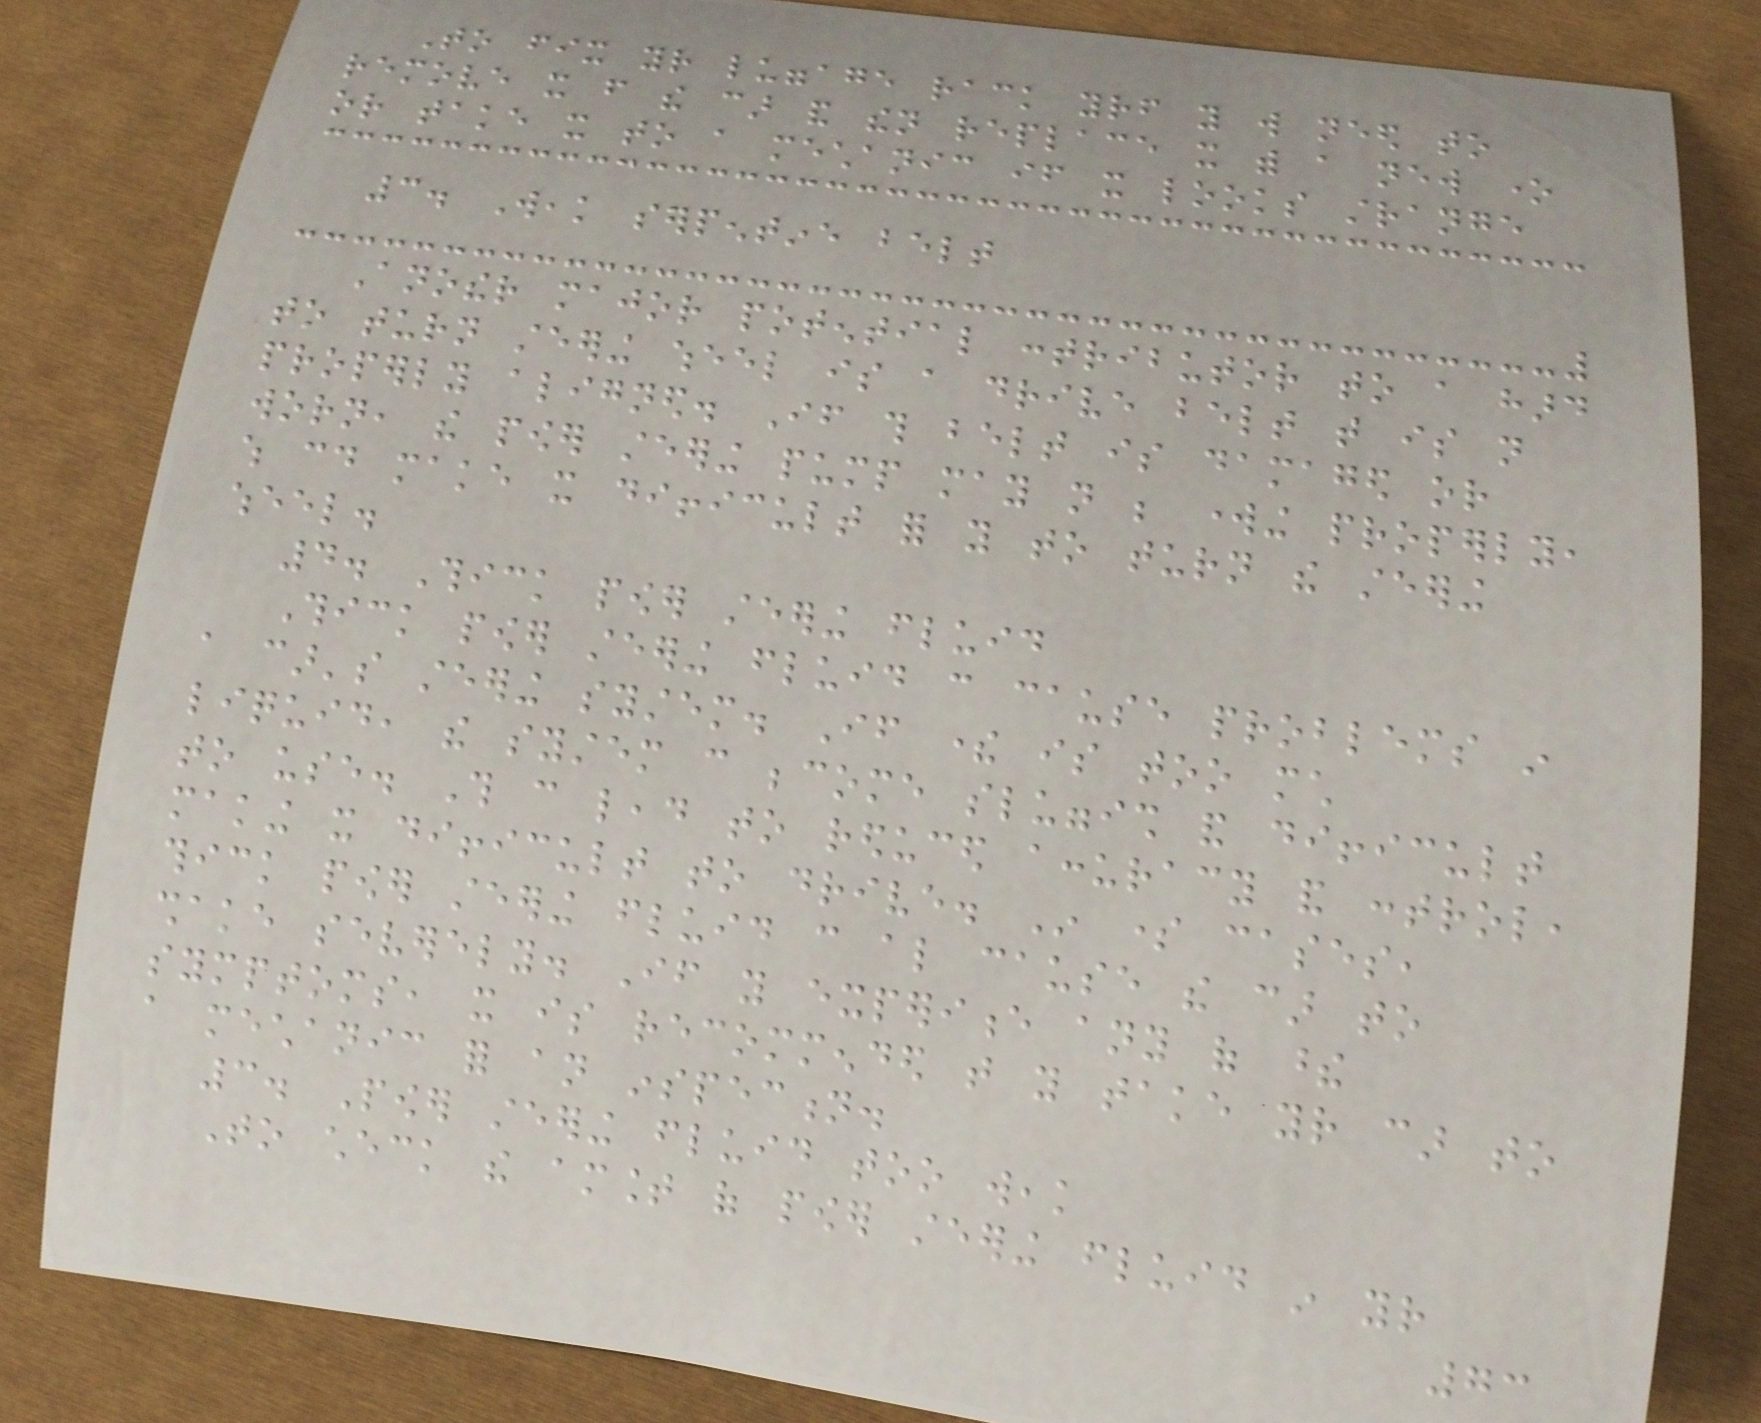To fix your luggage rack yourself you will need to
remove it from the car and then replace it with a new one
or take it to a mechanic if it looks strange
3. Weak serpentine belt
Another major potential contributor to a hard
to turn steering wheel is a drive belt that is not
properly aligned. If this belt is damaged or
worn, the power steering pump may not be working properly,
which could make it difficult for you to turn the steering
wheel.
4. Thick power steering fluid
Thick power steering fluid can cause problems in
a car's steering system. If there is too much
liquid, the system can become sluggish and difficult
to use. This can lead to reduced accuracy and control,
making it difficult to drive. In some cases,
thick power steering fluid can also cause the car to
shake severely. If you experience any of these
symptoms, it is recommended that you take your car to
a mechanic for an inspection.
3. Power steering fluid too weak
To check the amount of power steering fluid in your
73
